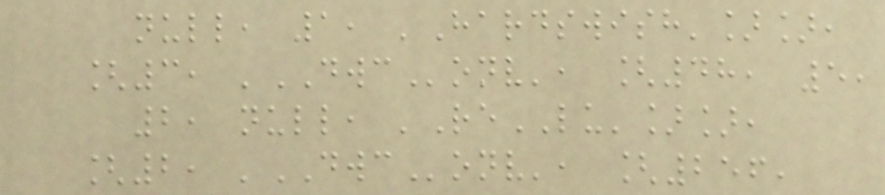null, 1, 'Hardswish']],
[3, 'DWConv', [48, 5,
2, null, 'ReLU']],
[2, 'DWConv', [256,
